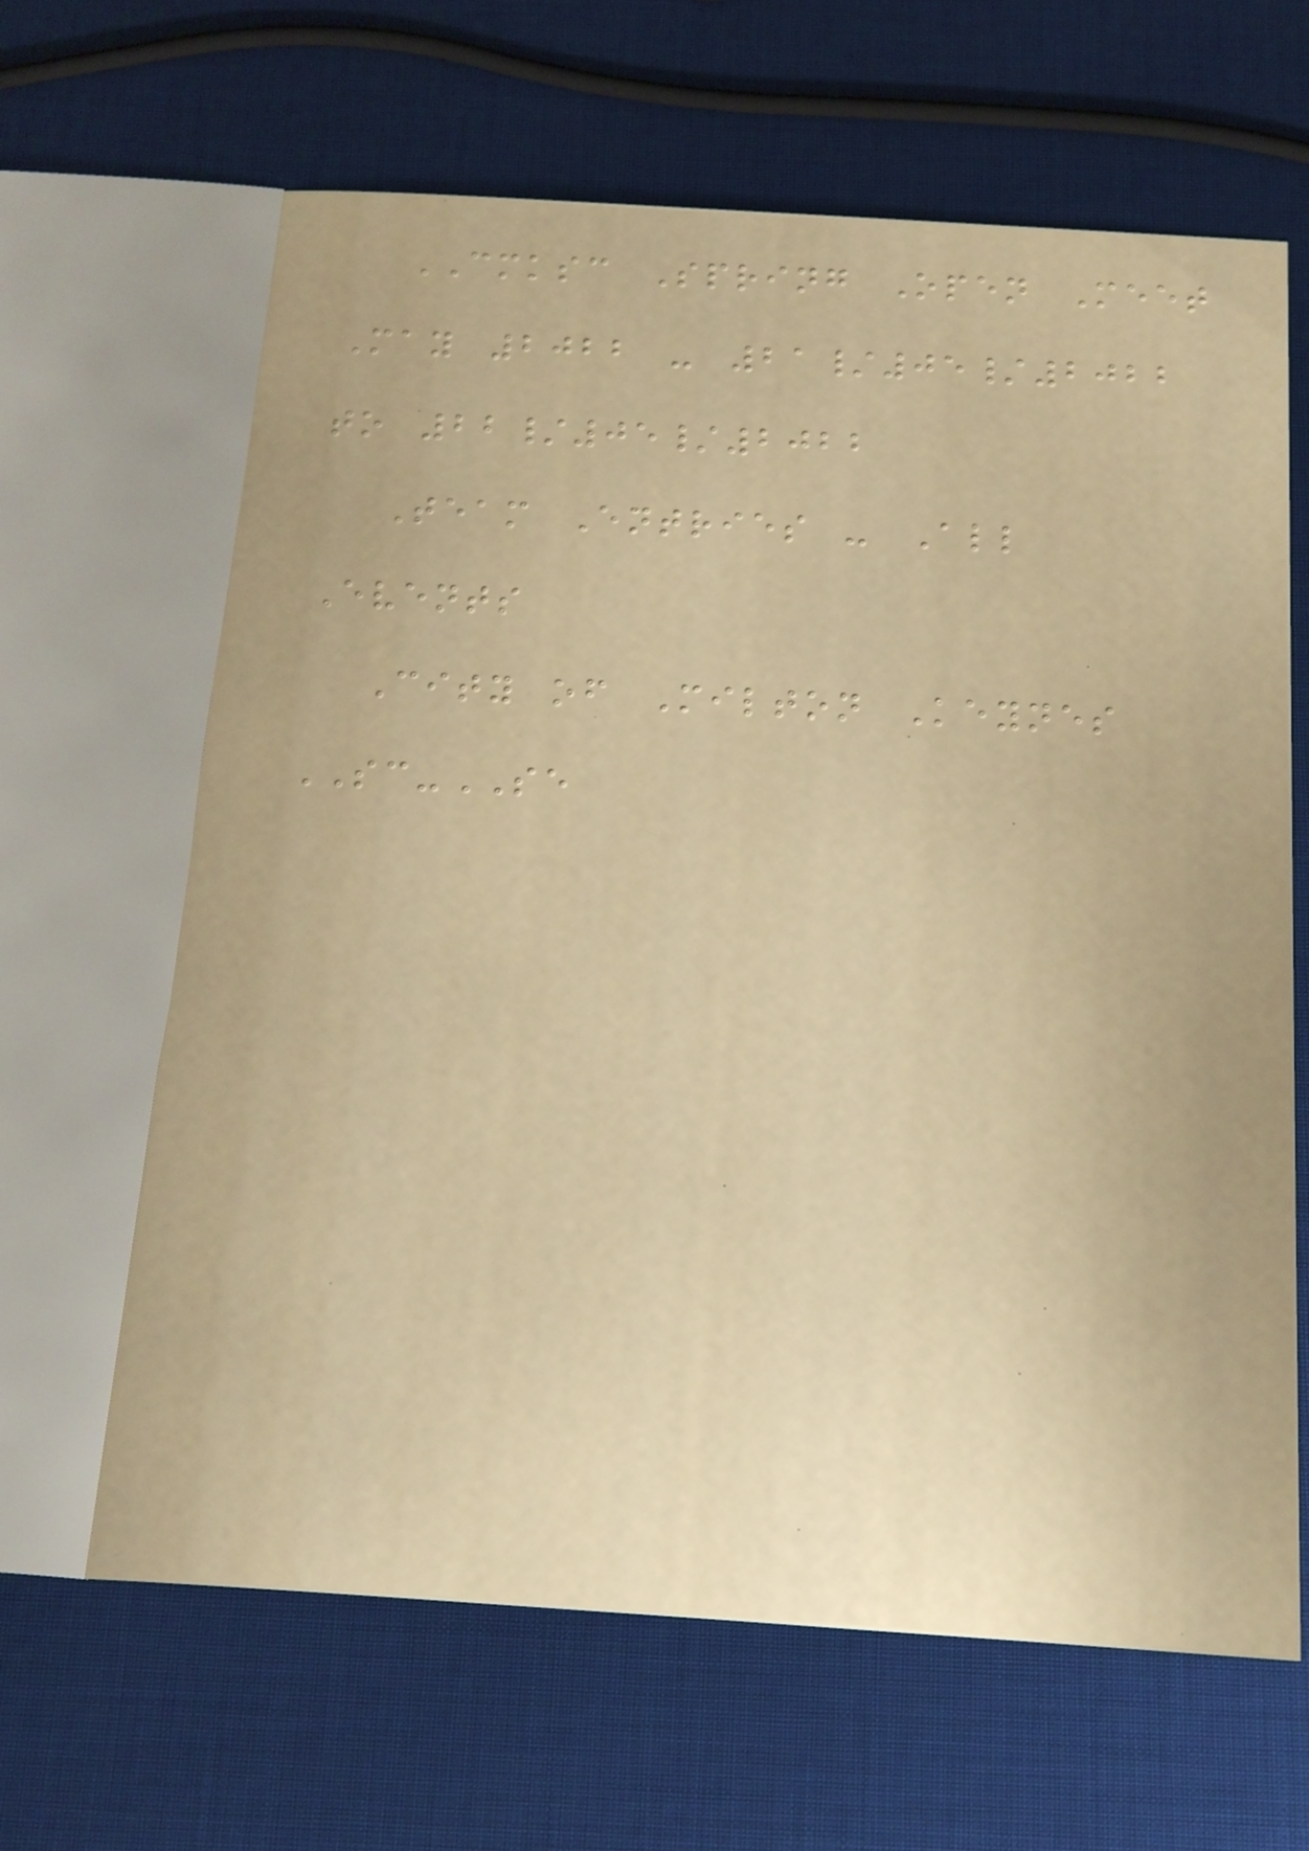CMKSC Spring Open Meet
May 2022 - 21/05/2022
to 22/05/2022
Team Entries - All
Events
City of Milton Keynes
SC-SE
